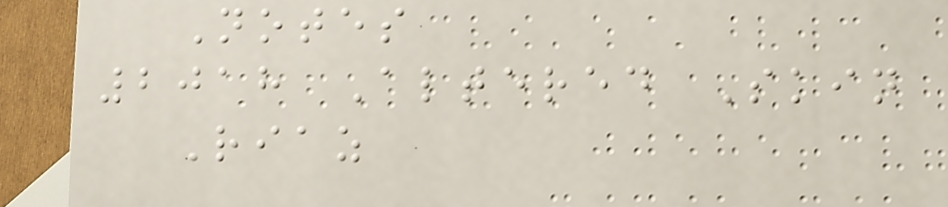Notes
2018 Altered Skin
Riaz
